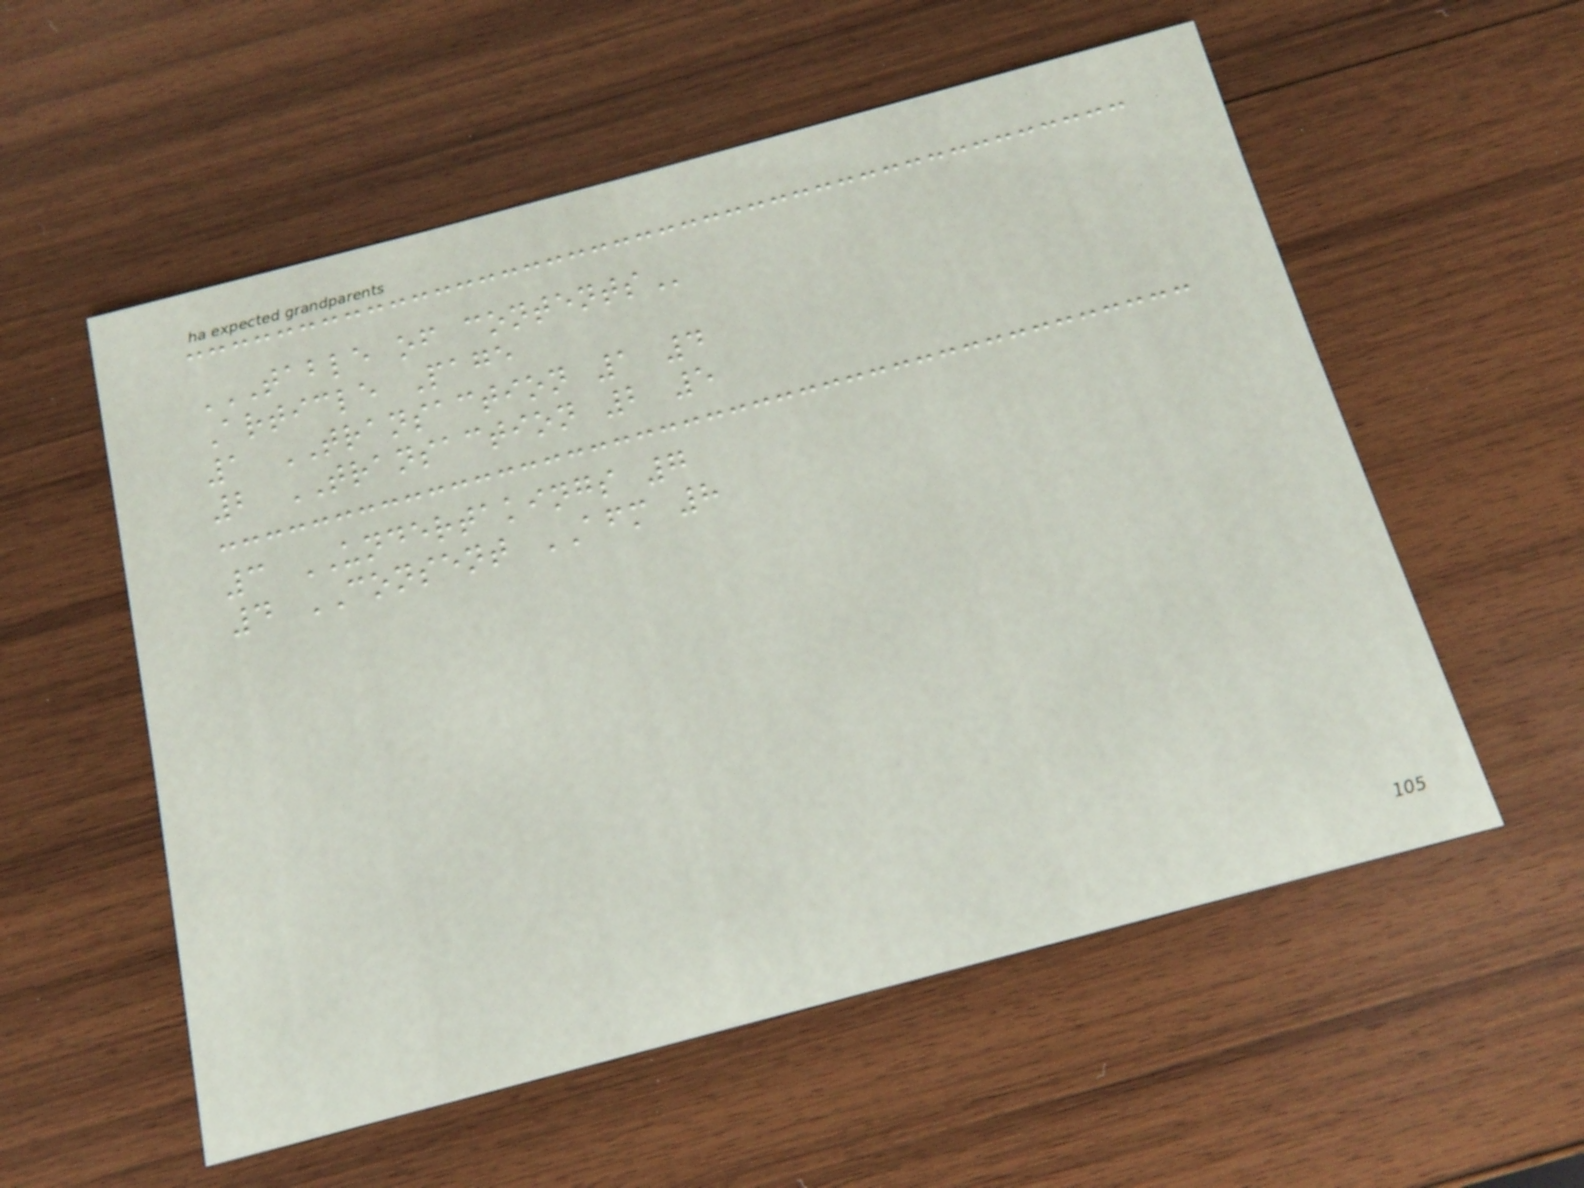TABLE OF CONTENTS
Article Page
1 TRANSACTION 1 4
2 TRANSACTION 2 5
3 UNDERTAKINGS 7
4 CONSENT AFM 8
